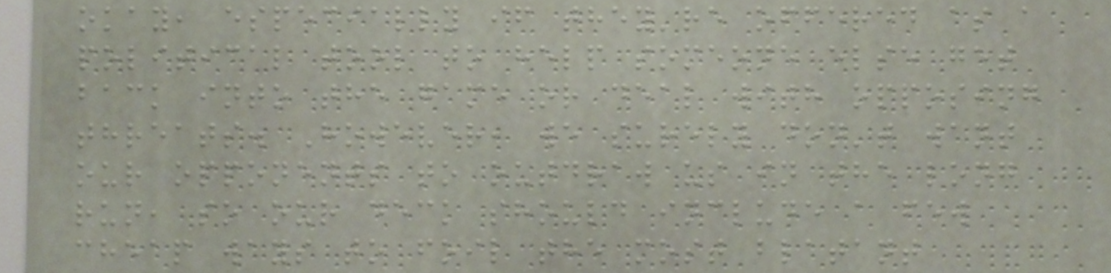okay, especially if they're offered as a
political tool to help someone else get
back into the game or deal with opposing
threats. However, we surely don't want
our opponents to outdraw us in the long
run, so our deck should include a few
cheap ways to foil the most blatant
